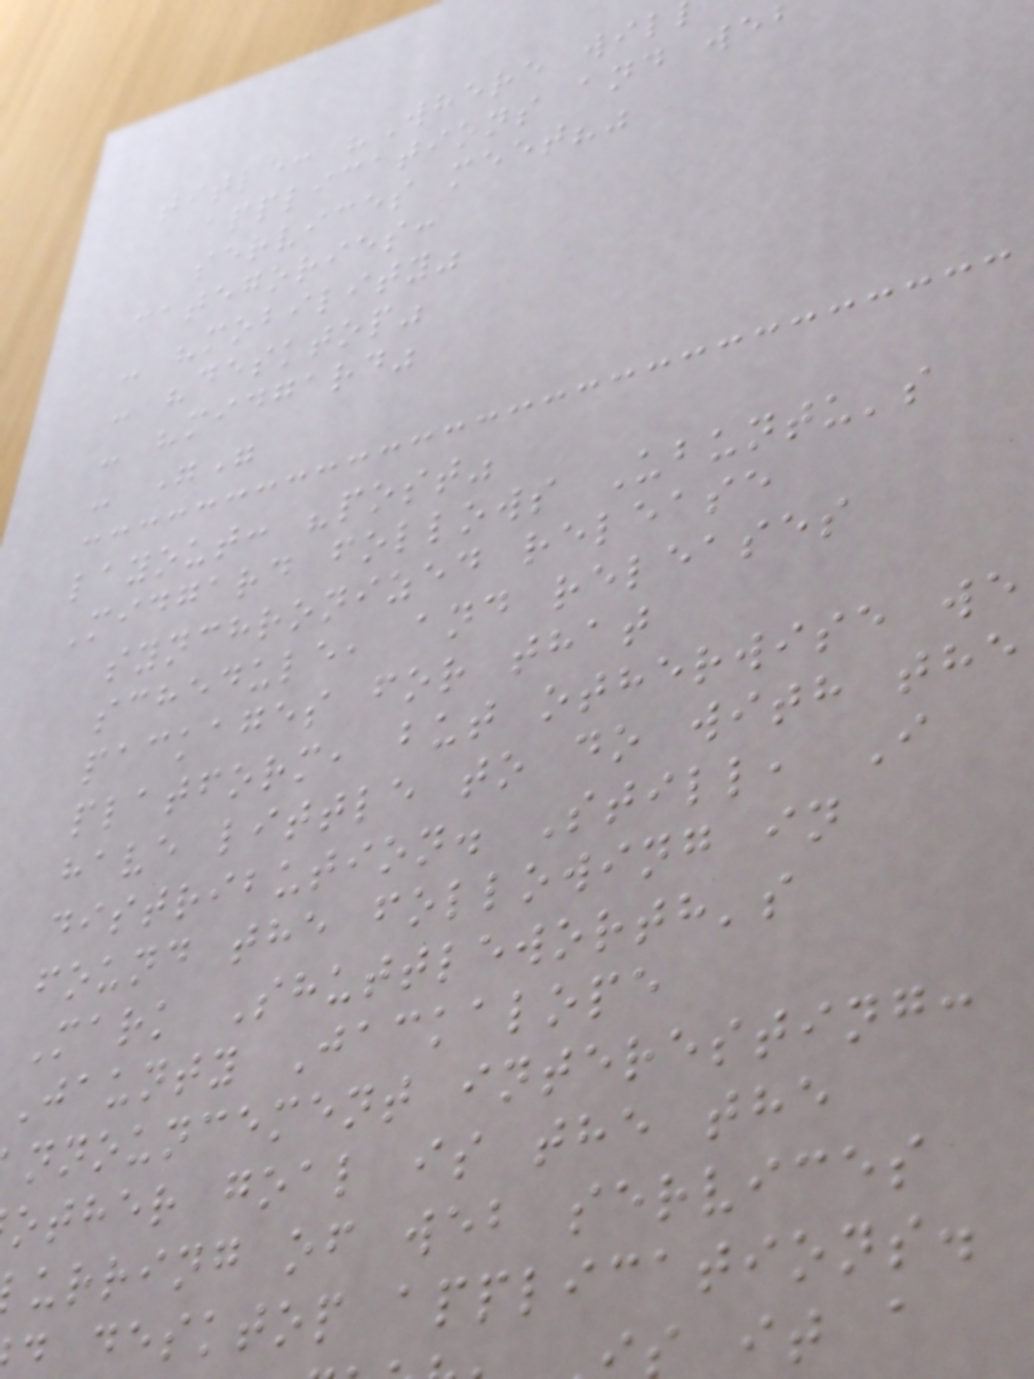title: "Where wil
applications and we
services meet?"
categories:
- "mobility"
- "desktop"
- "midgard"
- ""
layout: "post"
Midgard follows Ubuntu's
synchronized release
schedule, and releases
packages for that
platform, but otherwise we
have little to do with the
distribution. Still, I
found the following in
Mark Shuttleworth's
Jaunty Jackalope
nnouncement interesting:
other goal is the the
urring of web services
d desktop applications.
